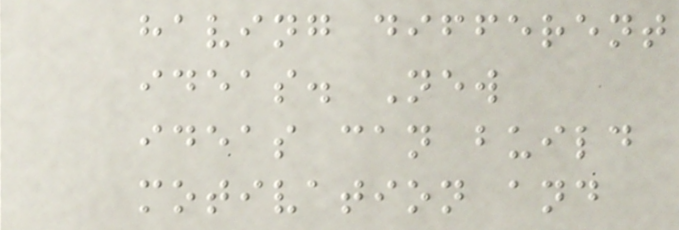having different
ideas. New
ideas can build
motivation and
